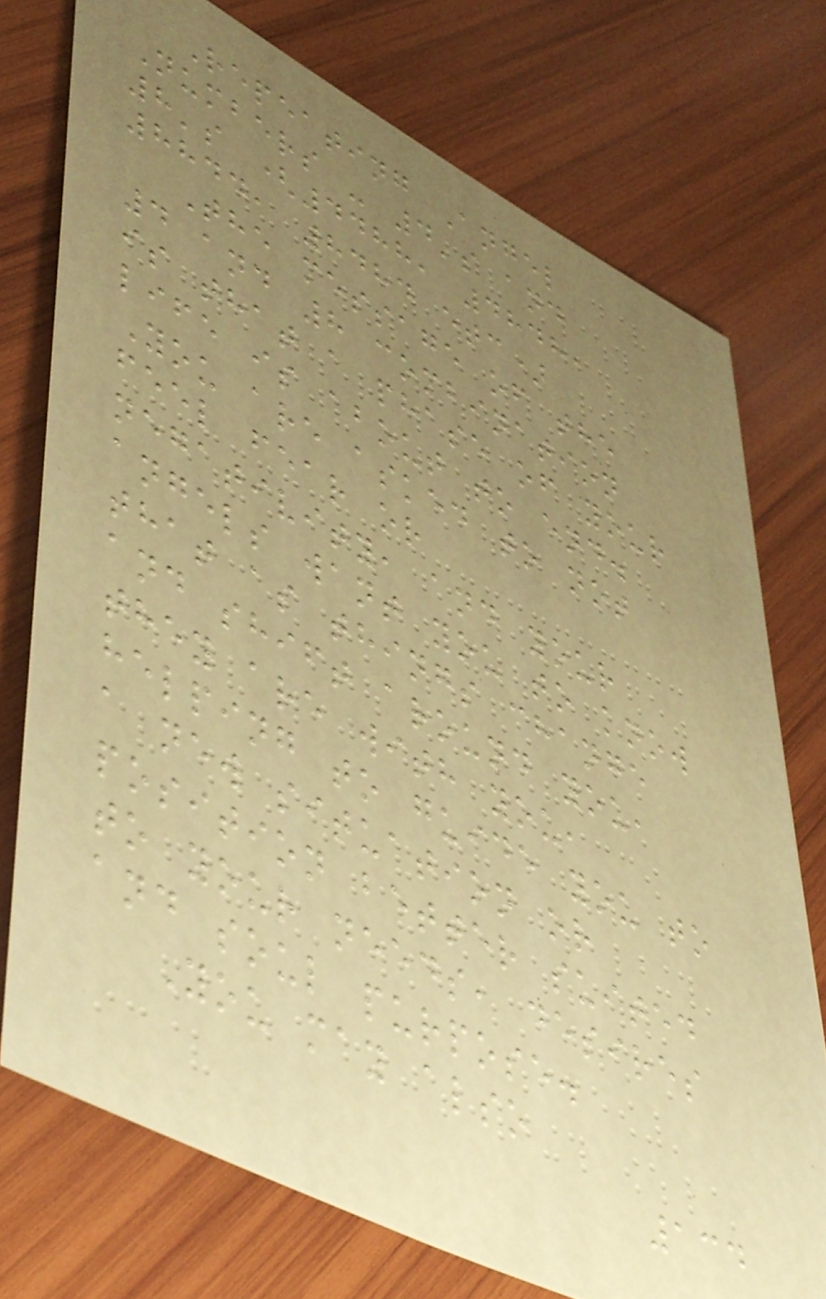Repeating Angel
Numbers - 4's and
8's (4488, 4848,
8844, 8484 etc)
The message of the
4 and 8 combination
is that a phase of your
life is about to end.
You are asked to not
feel fear or
negativity, and your
angels want you to know
that as things change
and shift around you,
they are with you,
helping to guide you to
a new situation or
position better suited
to your needs, desires
and soul purpose.
You may also
134
